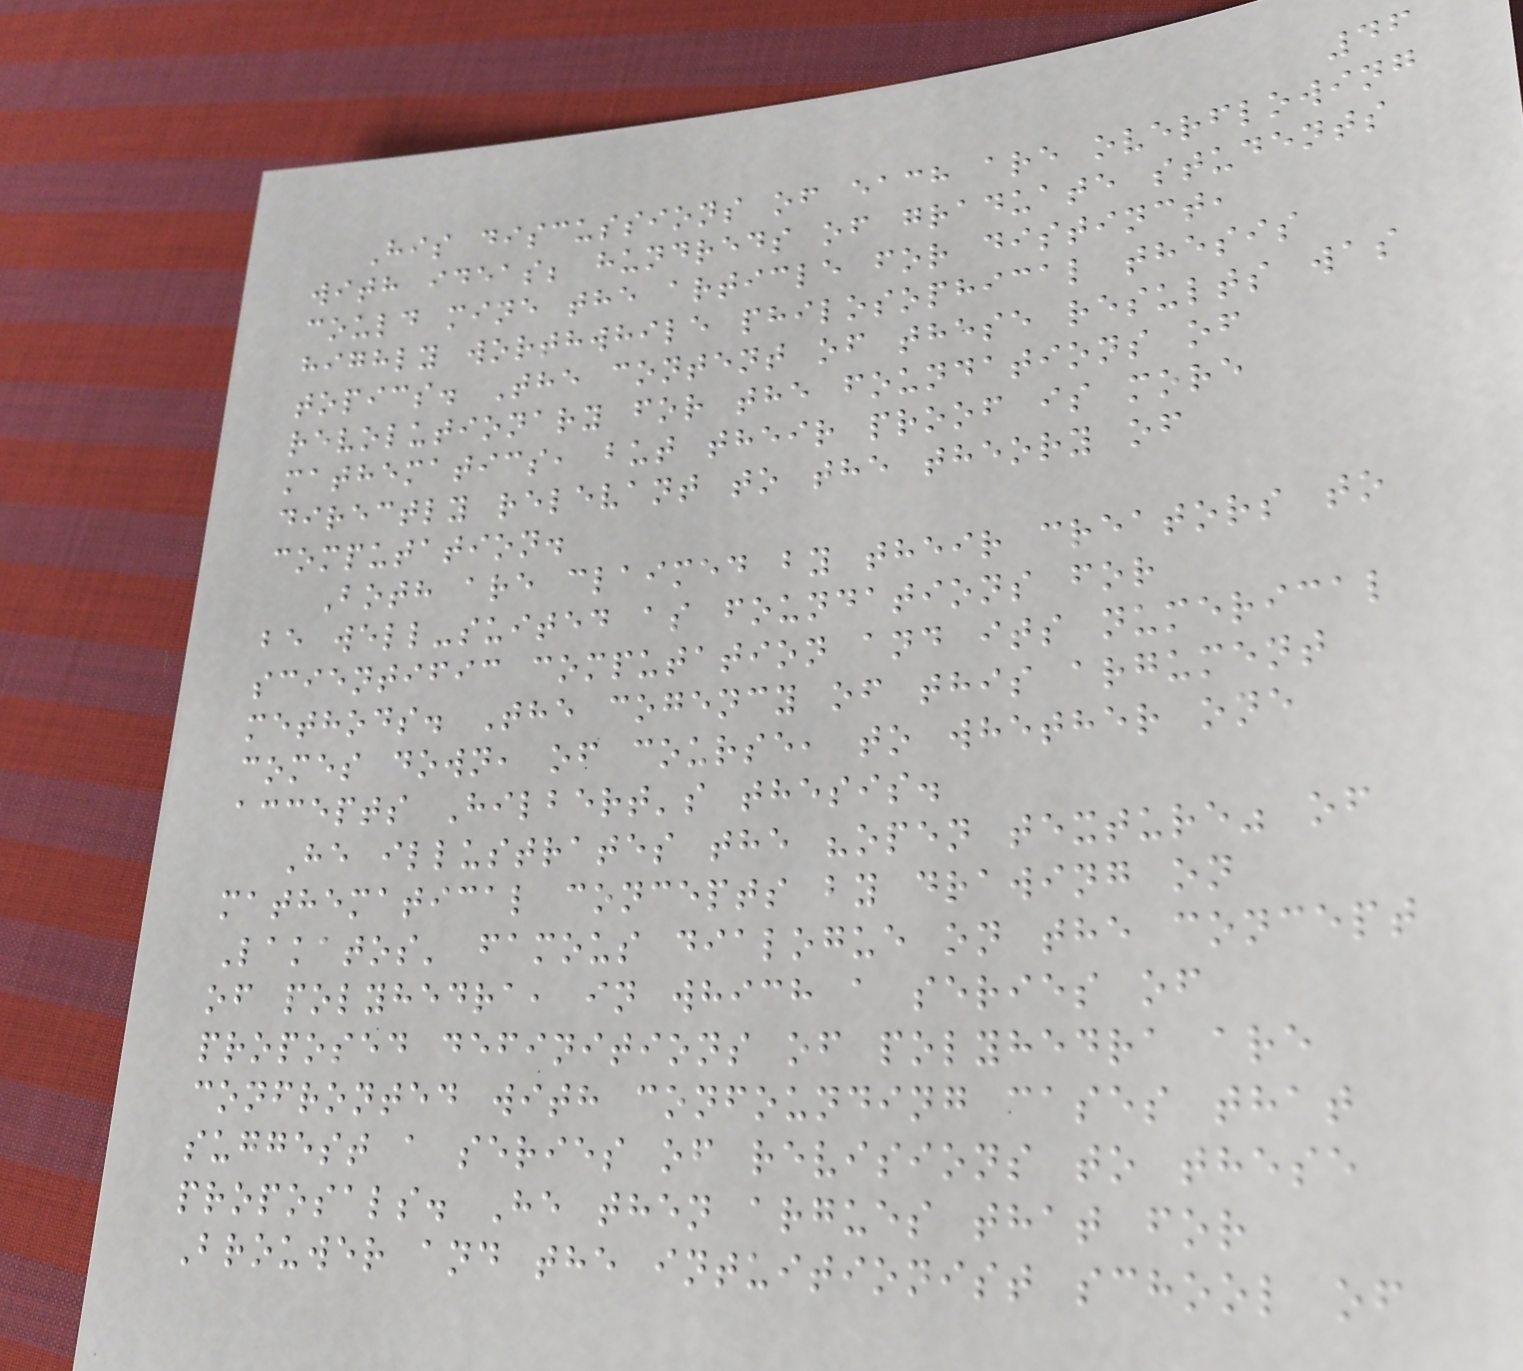46
His discussions of each are overflowing
with ideas; hundreds of graduate students
could mine the article for distinct,
highly worthwhile philosophical thesis
topics. The content of these results was
revolutionary for the foundations of
mathematics, but their proof is more
directly relevant to the theory of
computation.
Both are claimed by their creators to
be well-suited as foundations for
scientific computation and its numerical
methods. The cogency of this argument
comes down, of course, to whether one
accepts Hilbert's thesis.
He illustrates the "open texture" of
mathematical concepts by drawing on
Lakatos' famous dialogue on the concept
of polyhedra, in which a series of
proposed definitions of polyhedra are
confronted with confounding cases that
suggest a series of revisions to these
proposals. He then argues that for
Brouwer and the intuitionist school of
